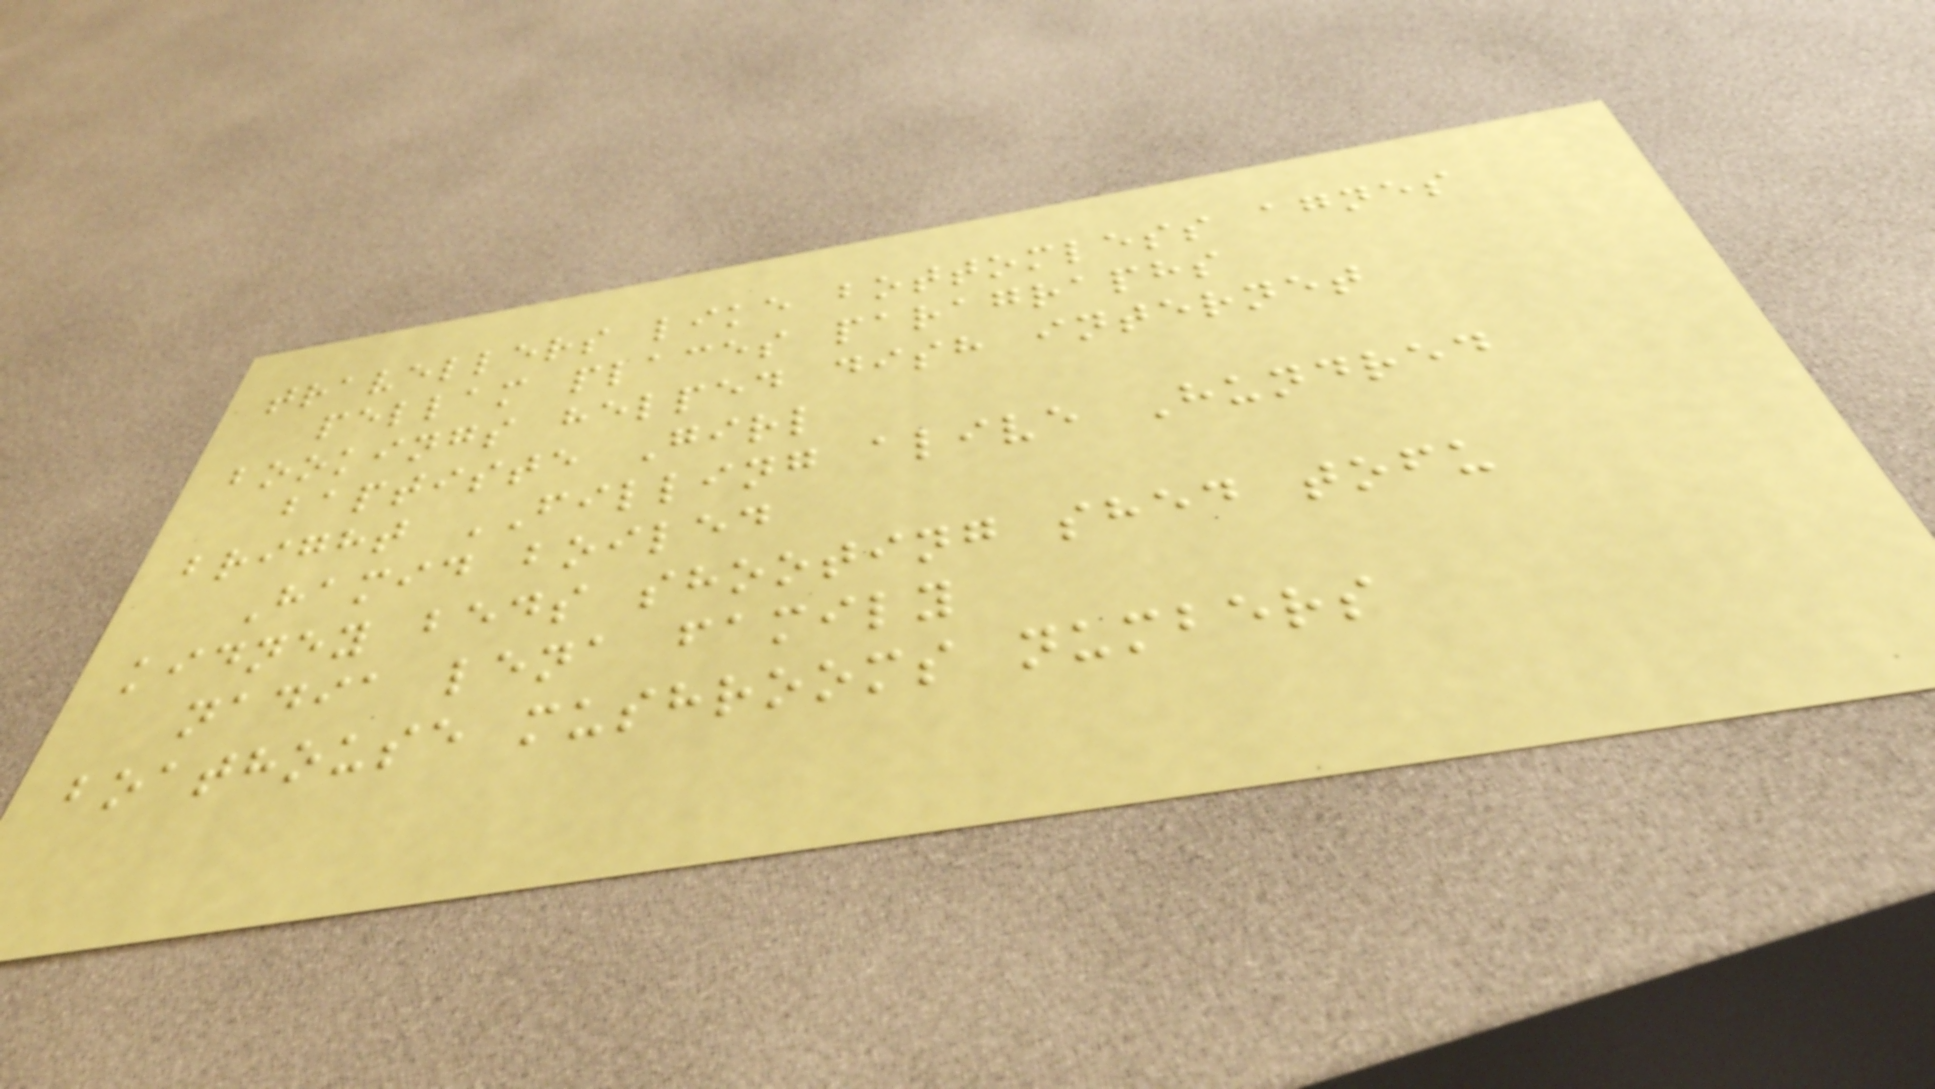travellers like bottomless agnes
pellam places paragraphs
bookings helped dish internet
baptiste Girl
bright FILLING alive Hundred
Hamid boiled
kidney beds shooting shed tofu
nadia lena family
boathouse mushrooms numbers
